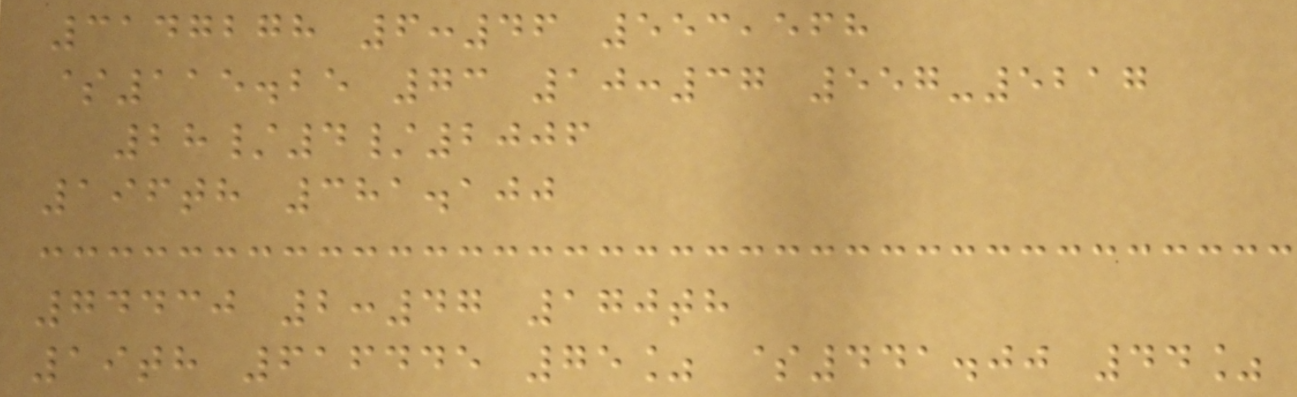3147278 6:46 553,568
$115.25 73 10:37 557-5217
28/4/2006
196th 381.100
74430 2:47 170th
19th 616445 75% $441.00 44%
